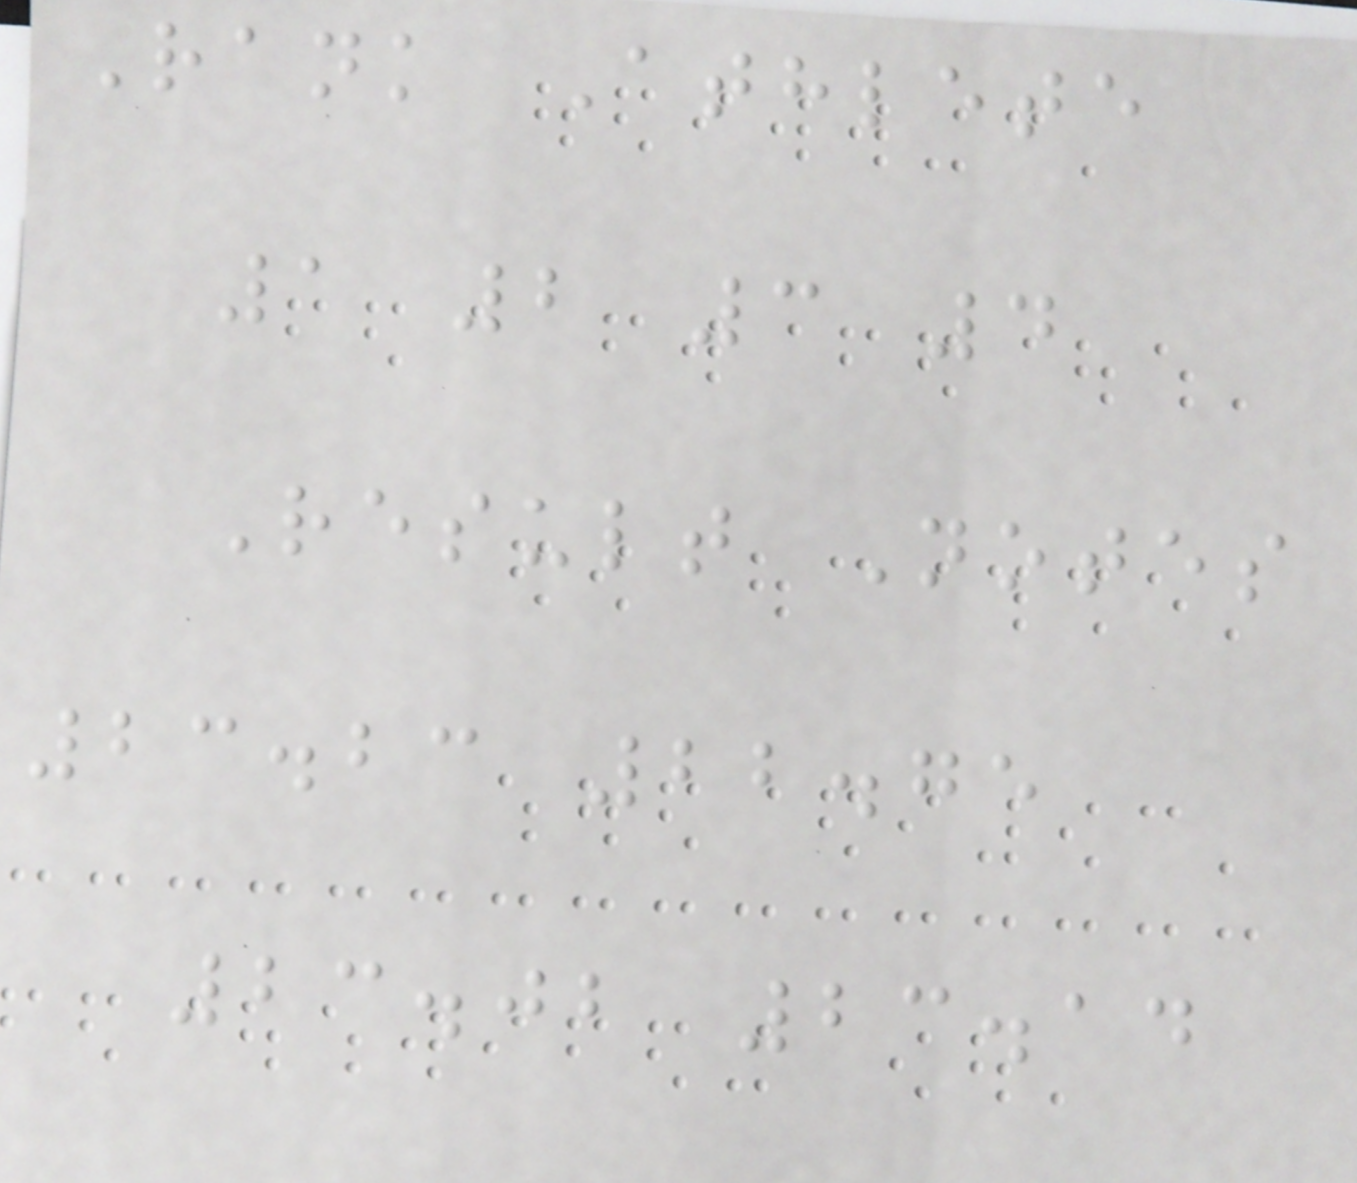Rank Athlete
1 2 3 4
Result Notes
23.23 22.75
23.02 23.14
